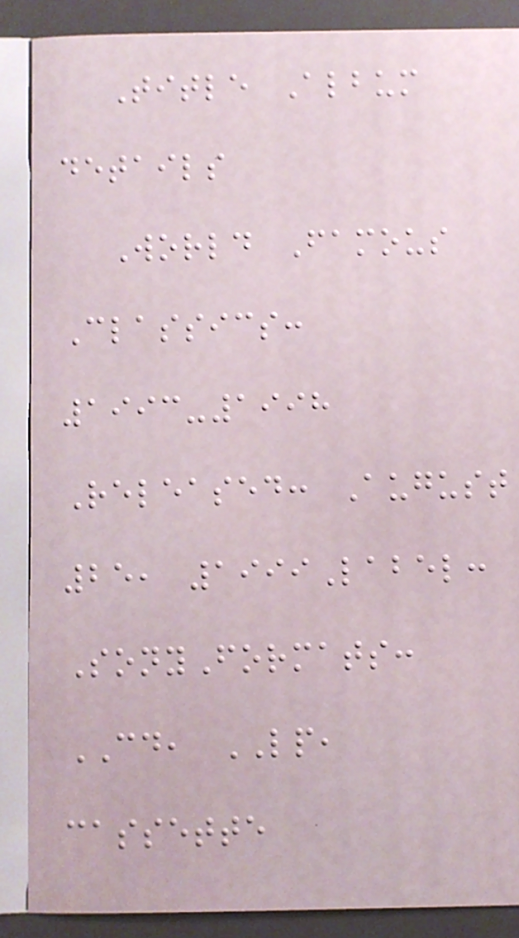Title Album
details
World Famous
Classics:
1993-1998
Released: August
25, 1999Label:
SonyFormats:
CD, LP,
cassette
